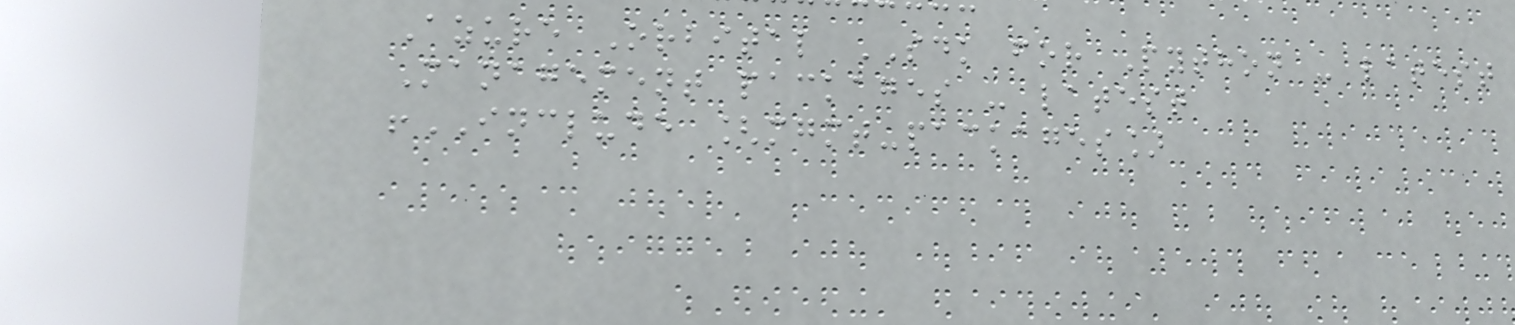Azure Orbital SDK for Python - latest
Management packages - latest
!INCLUDE [mgmt-packages]
